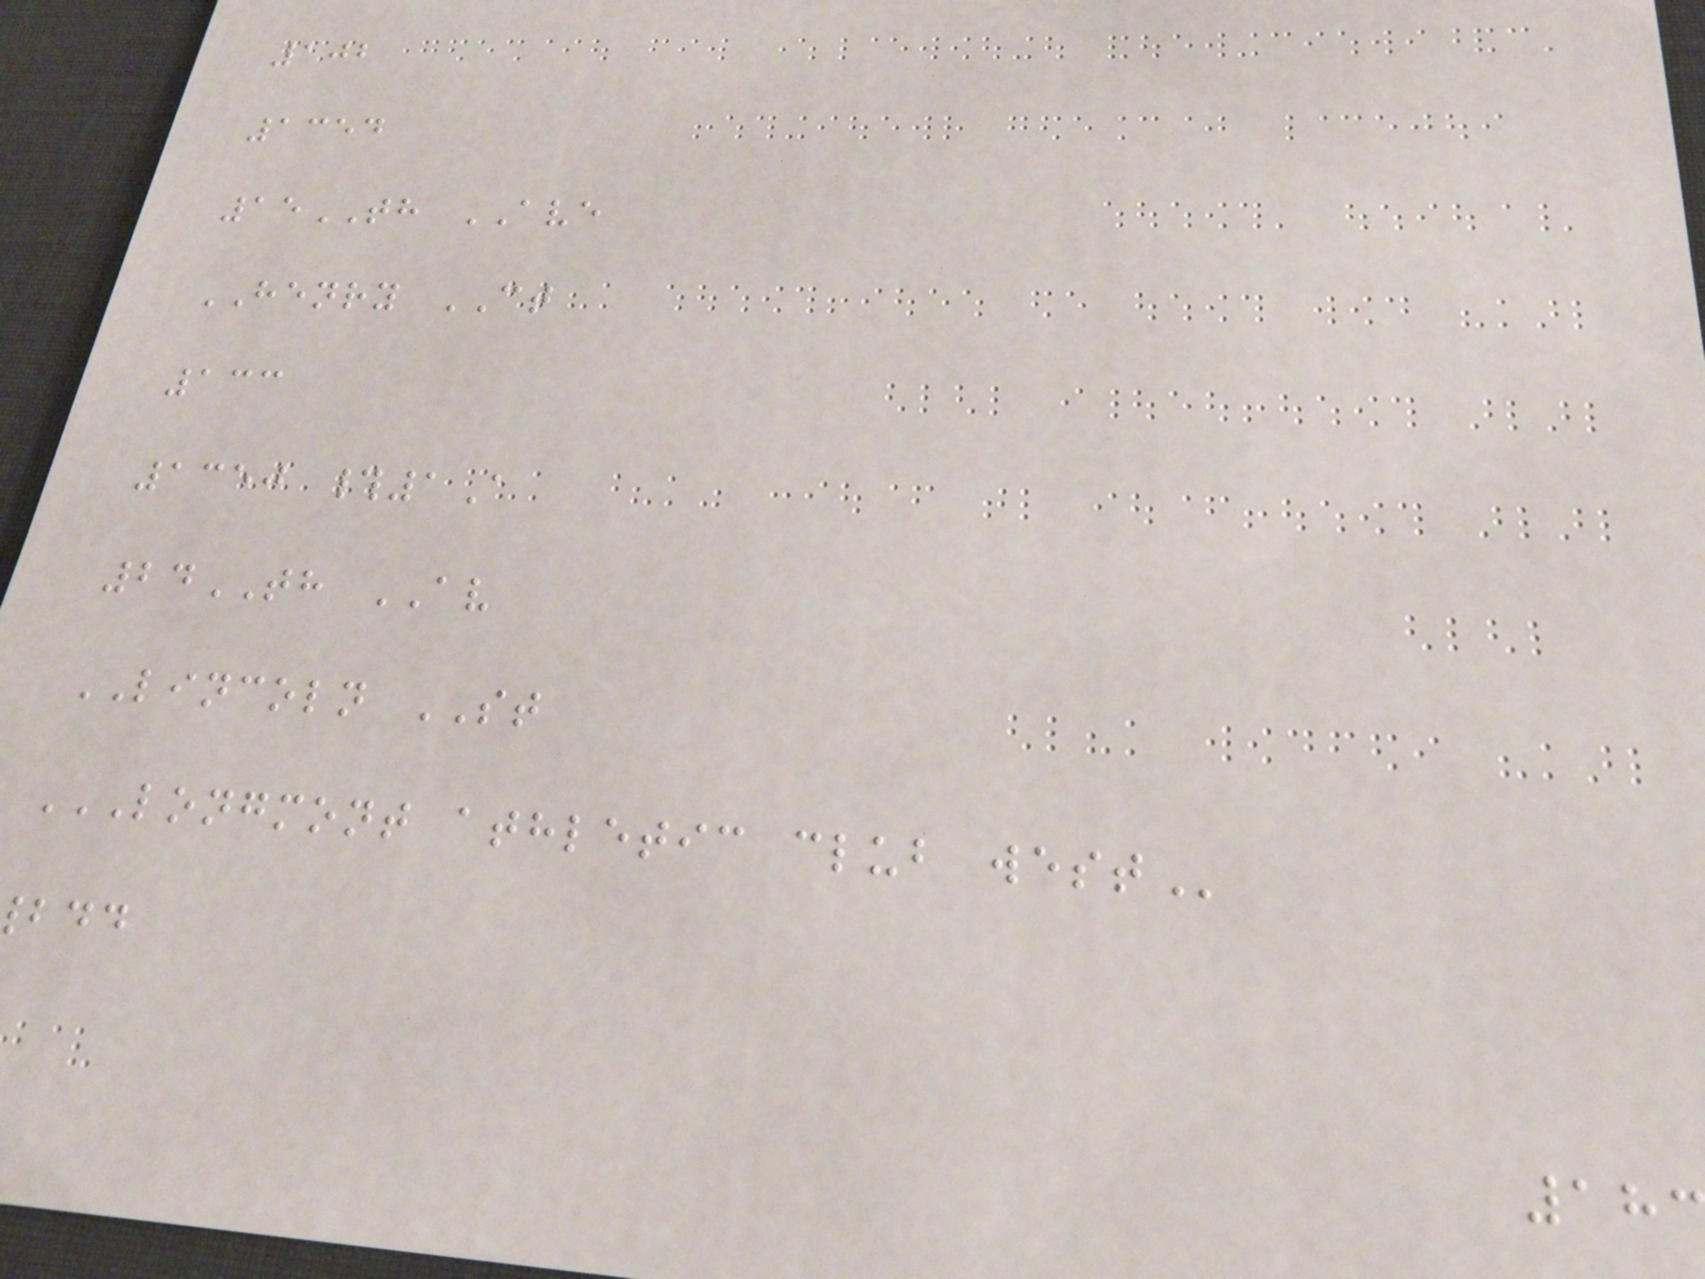102
1354
15TH AVE
HENRY CT
133
1350 #1A
24TH AV
LINCOLN ST
LONGMONT ATHLETIC CLUB WEST
